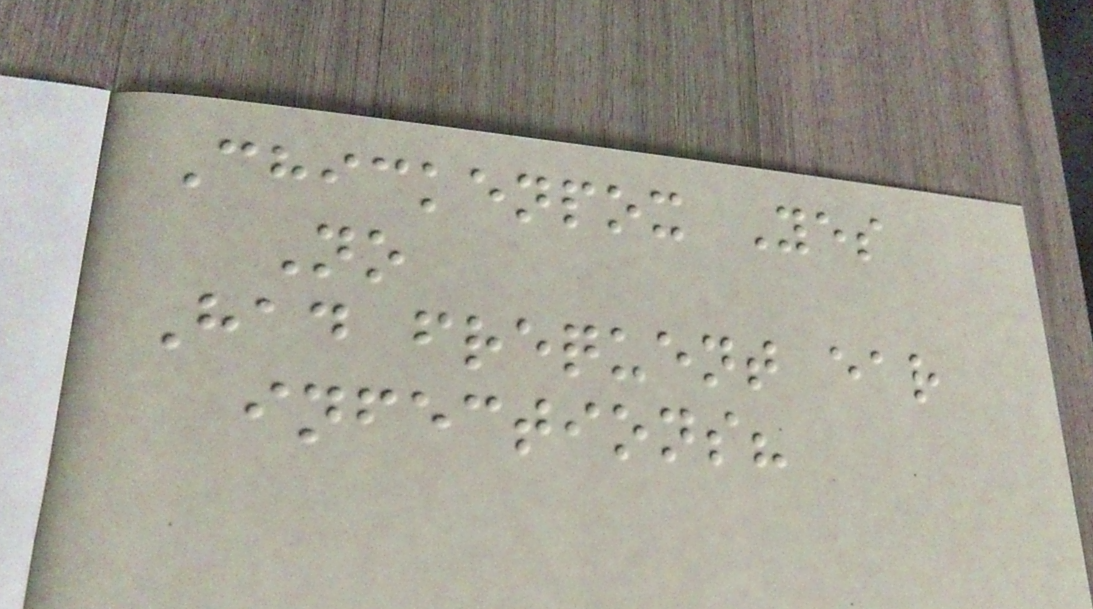Chickenpox Yes
No
Had frequent ear
infections?
